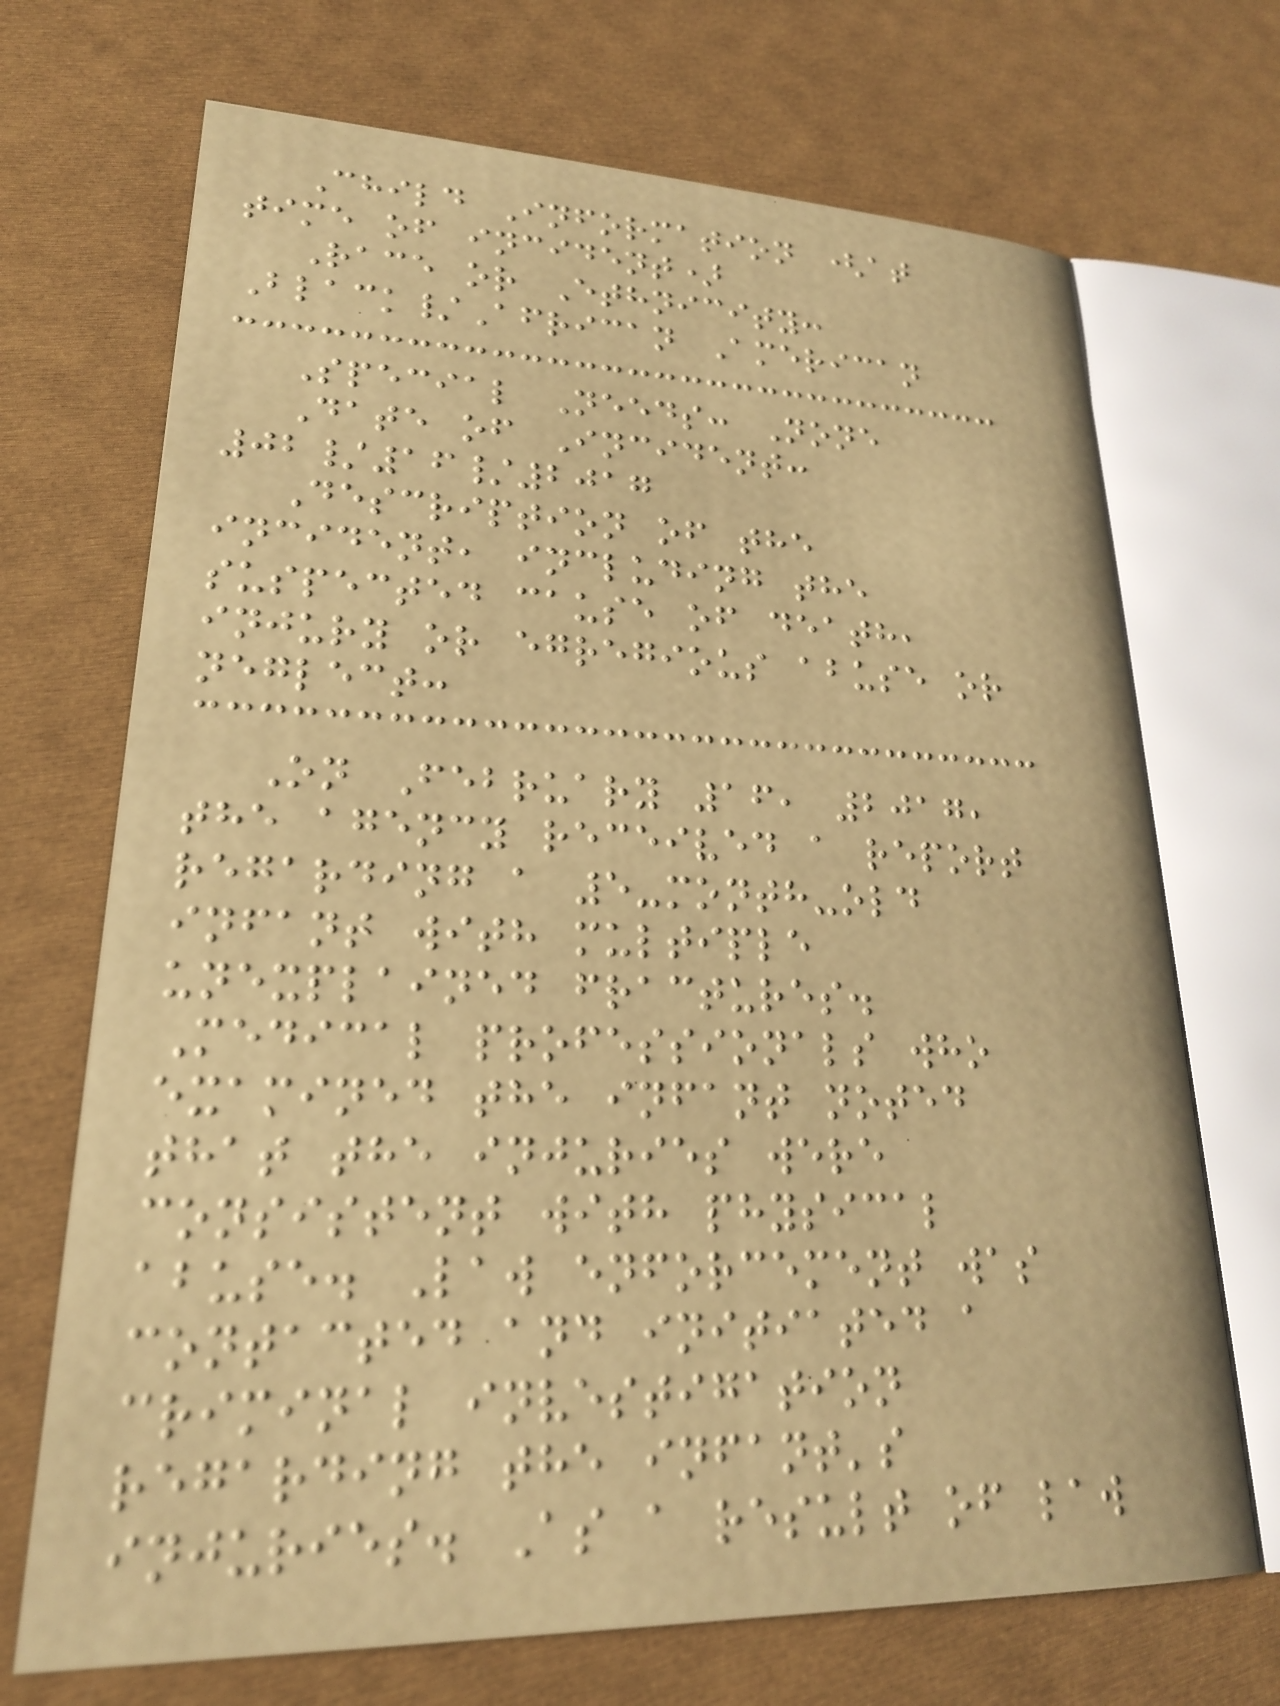Child Information (at
time of incident)
Race or Ethnicity:
Black/African American
Special Needs: None
Date of Incident:
02/16/2017
Description of the
incident, including the
suspected cause of death,
injury or egregious abuse or
neglect:
On February 16, 2017,
the agency received a report
regarding a 5-month-old
infant with multiple
unexplained fractures.
Medical professionals who
examined the infant noted
that the injuries were
consistent with physical
abuse. Law enforcement was
contacted and initiated a
criminal investigation
regarding the infant's
injuries. As a result of law
